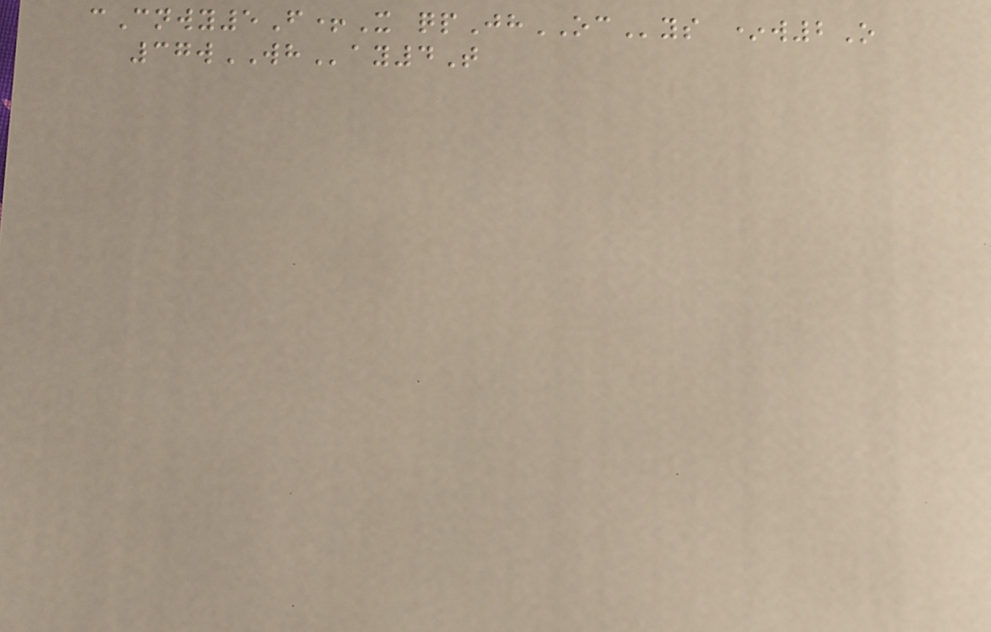cCnwy5F+X qpJhOCys *w2O
37wWHay4T
